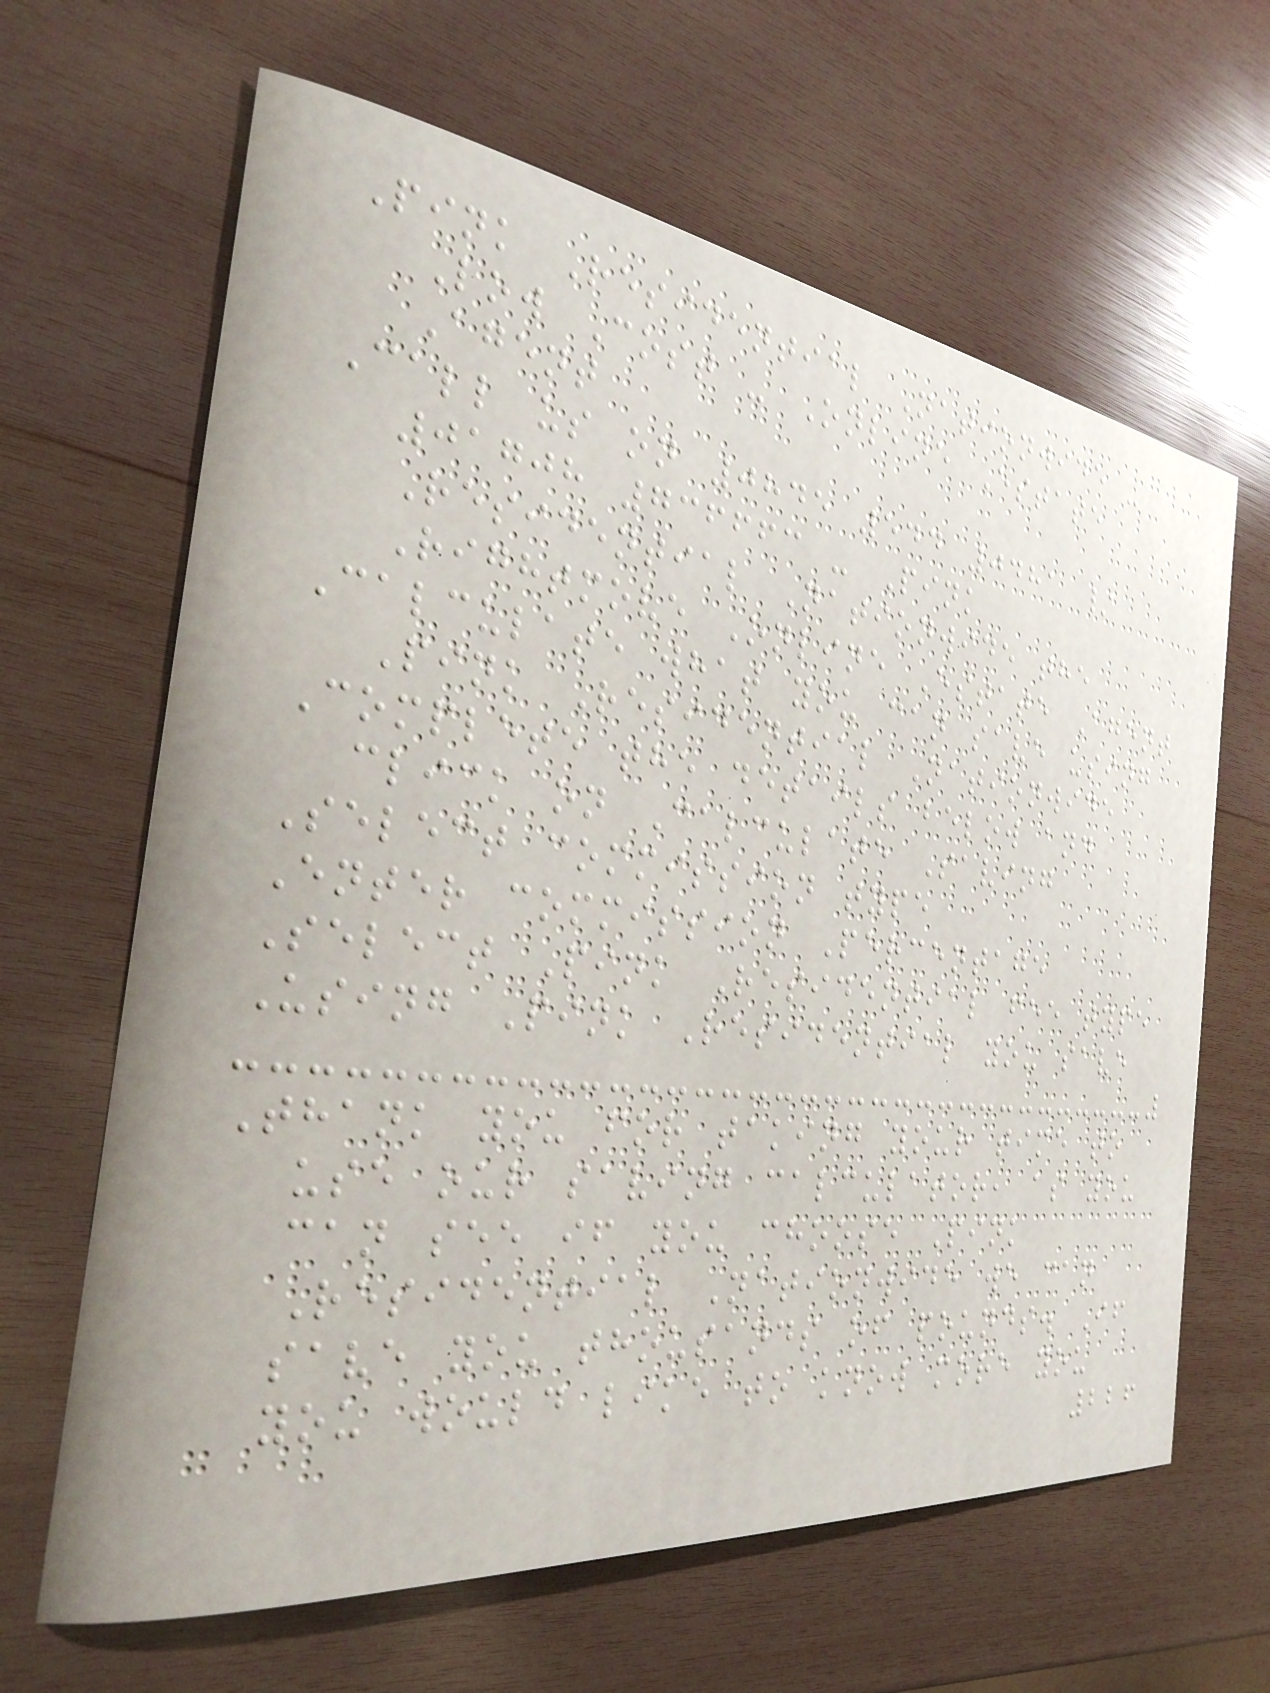Pink Residential Nationwide -
Low Cost - Online Estate
Agent
Call us on 0845 544 0481 /
01708 736663 - Pink
Residential Nationwide the
Rightmove Online Estate Agent
Calculate what you can save using
Pink Residential Nationwide
Complete the details below and
click on Calculate Saving
Select commission type
Enter commission Percentage
Select Pink Residential fee type
Using Pink Residential you save
Thank you for taking your time to
use our saving calculator, as you
can see if you choose Pink
Residential Nationwide we can
save you thousands of pounds. If
you would like to know more you
226
